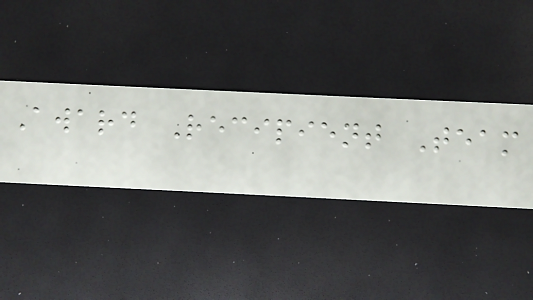Award Recipient Team
